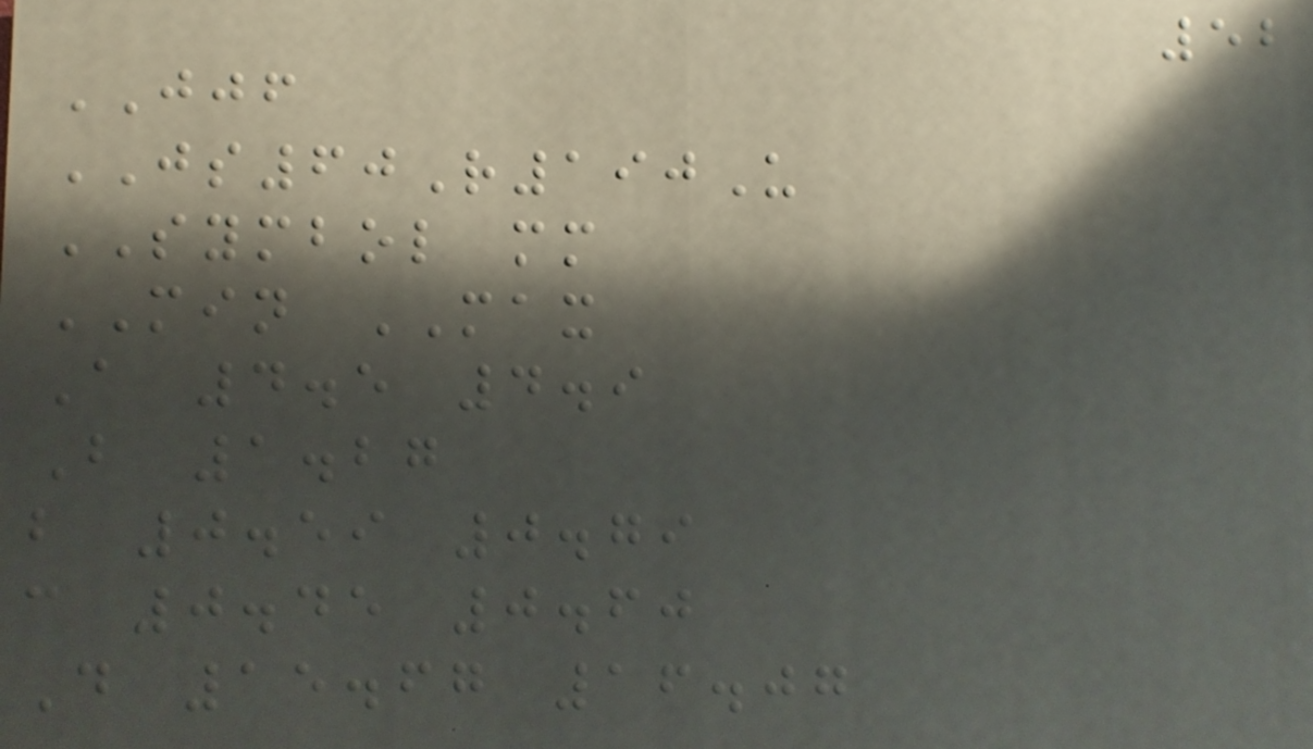52
JJF
JS60R190U
SYMBOL mm
MIN MAX
A 4.5 4.9
B 1.27
b 0.59 0.79
c 0.45 0.60
D 15.67 16.07
